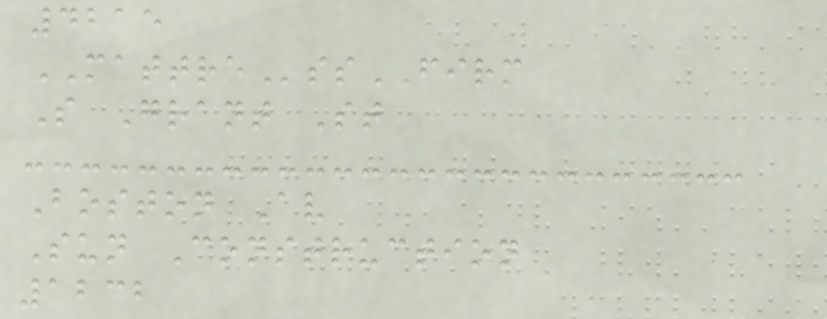4215
MATTREssFIRM
S Grant St
Boston Av
Sun Construction
1232
